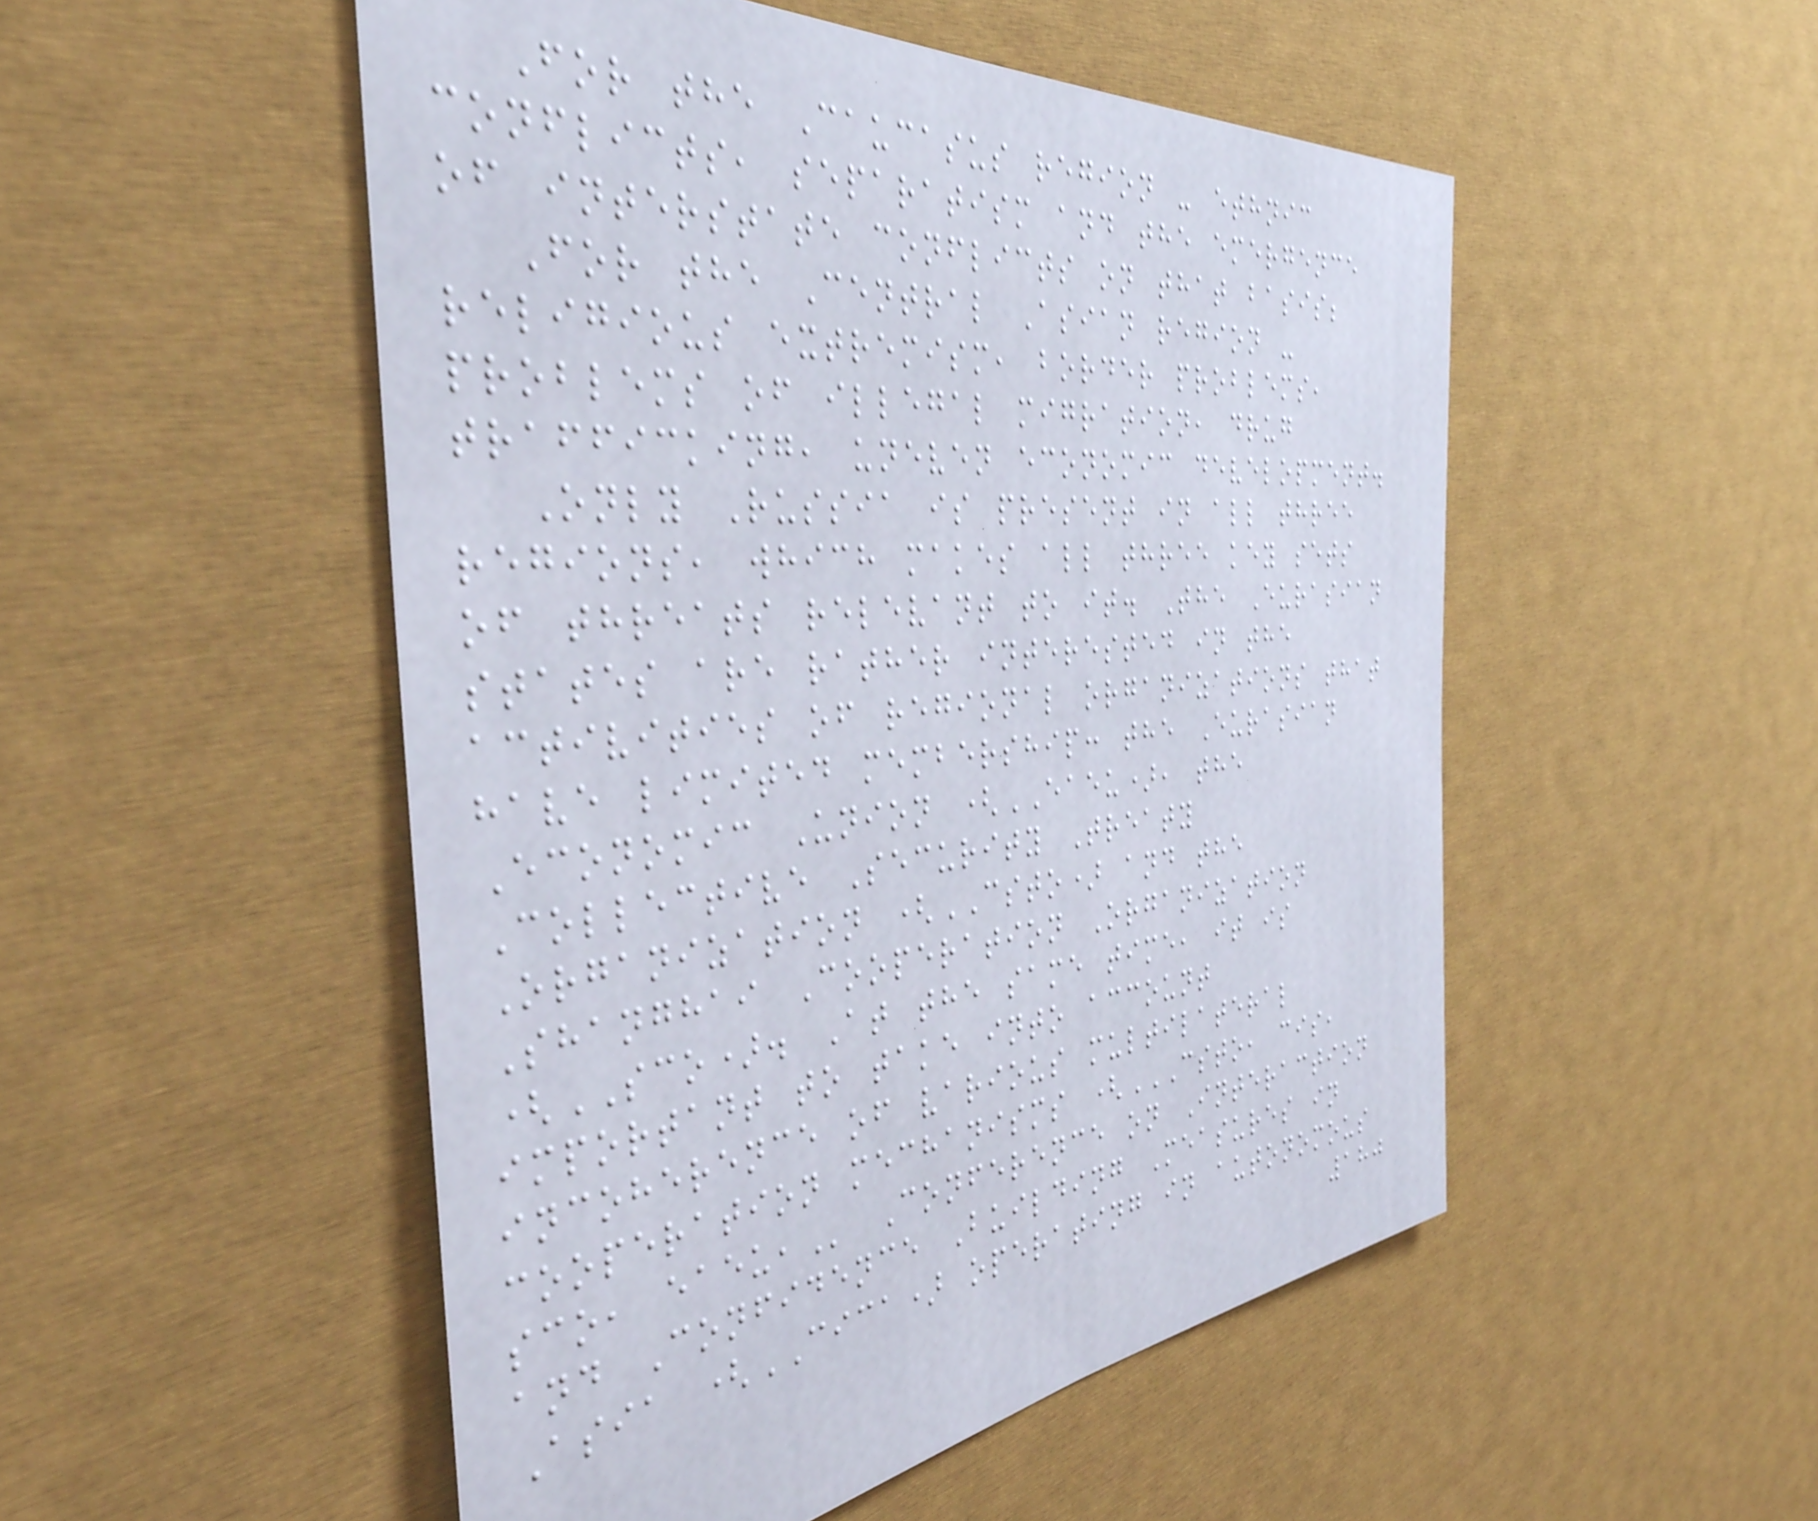For the Caucasus region - ethnic
conflicts, separatism and the emergence
of interstate conflicts on that basis;
For the Central Asian region -
religious extremism, border problems,
problems of illegal migration, drug
trafficking, uneven economic development.
Only Russia is present in all three
regions, which makes all three key sets
of threats relevant to it. The Eurasian
states are rather interested in the
activities of regional organizations that
have limited membership: the Eurasian
Economic Union (EAEU), the
Collective Security Treaty
Organization (CSTO) and the
Shanghai Cooperation Organization
(SCO). At the same time, it is
important to take into account
incoherence of various multilateral
cooperation mechanisms (CSTO, CIS,
SCO, EAEU, Conference on Interaction
and Confidence Building Measures in
Asia (CICA) operating in autonomous
180
